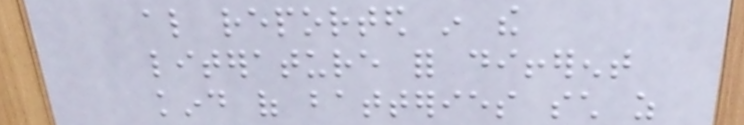also reported in the
literature for different
kind of batteries such as
